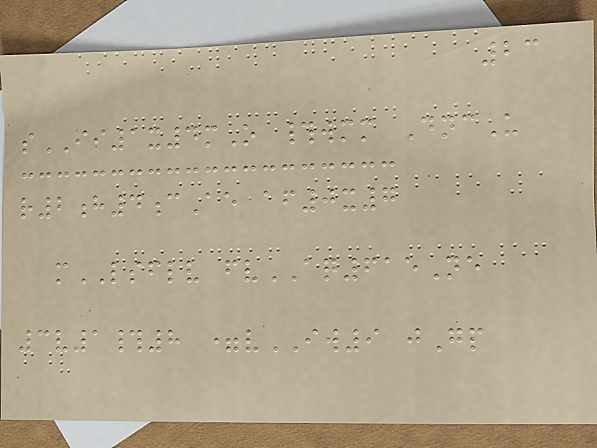23
sII1x4mO #wmm DncU
r2h4cAe af0x7
mLSFLV fvAQ615Ne
3v1#8 =vIW9 jGp
